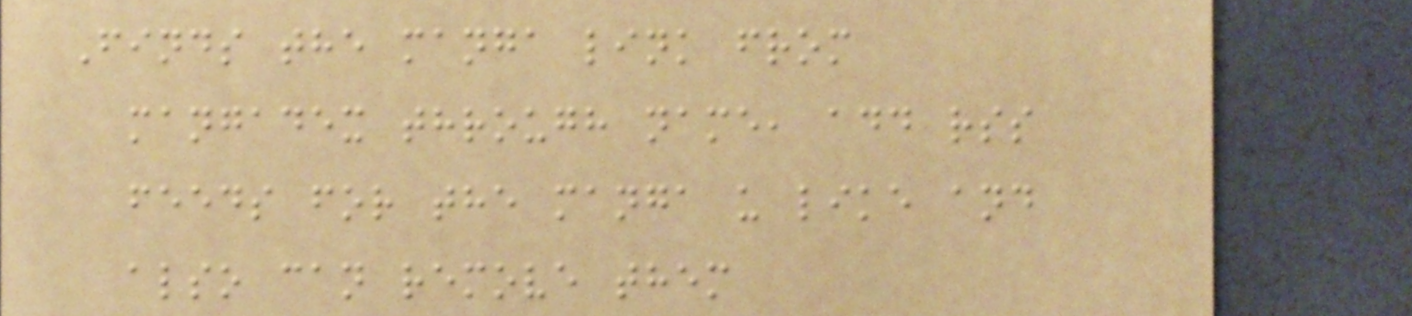Finds the manga link from
mangadex through name, add rss
feeds for the manga u like and
also can remove them
